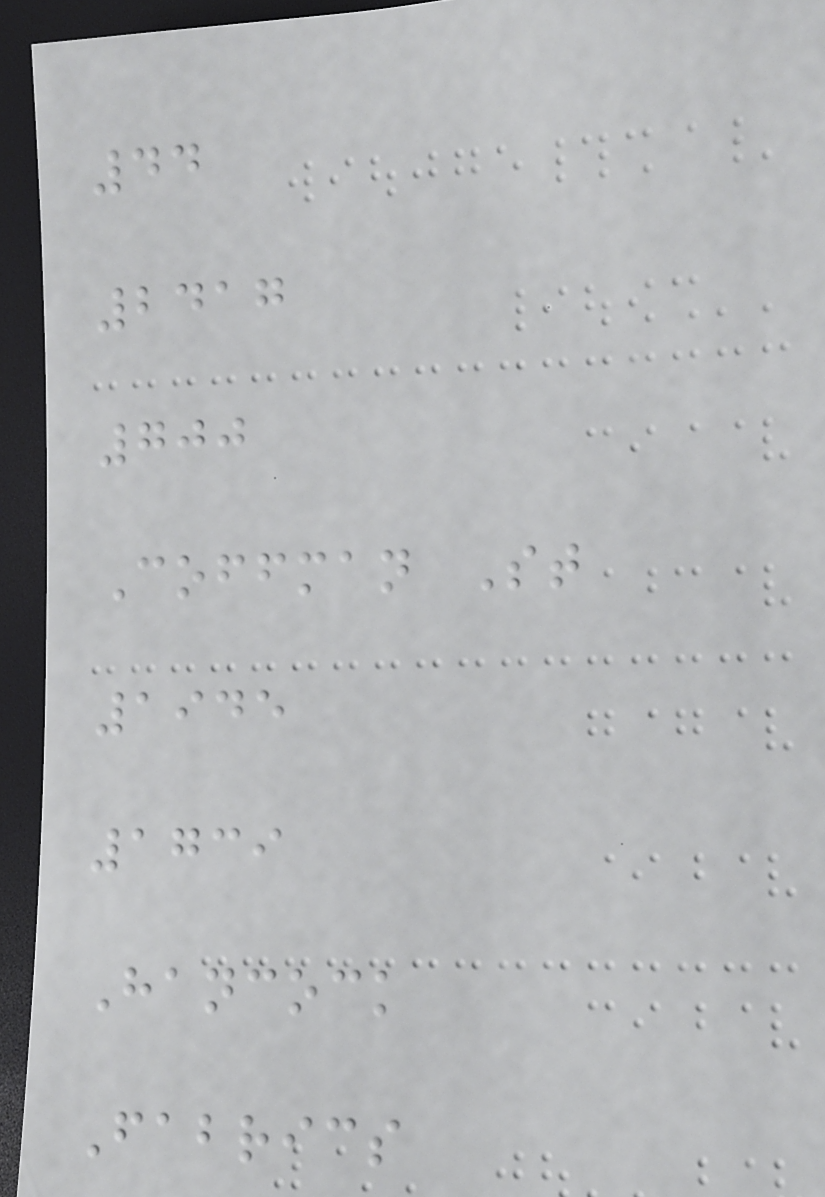44
2417
700
Coffman St
1945
1739
Hancock
Fabrics
